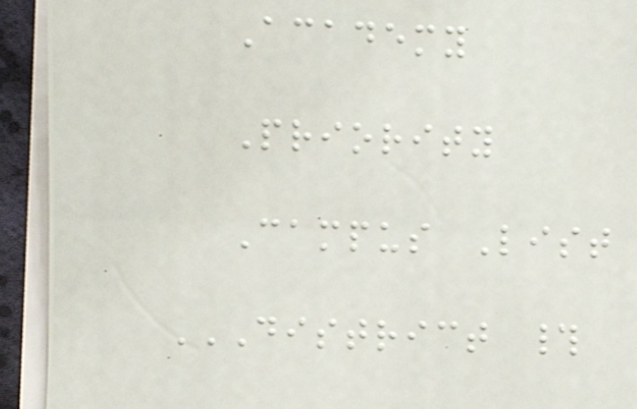Academy
Priority
Campus List
DISTRICT #
